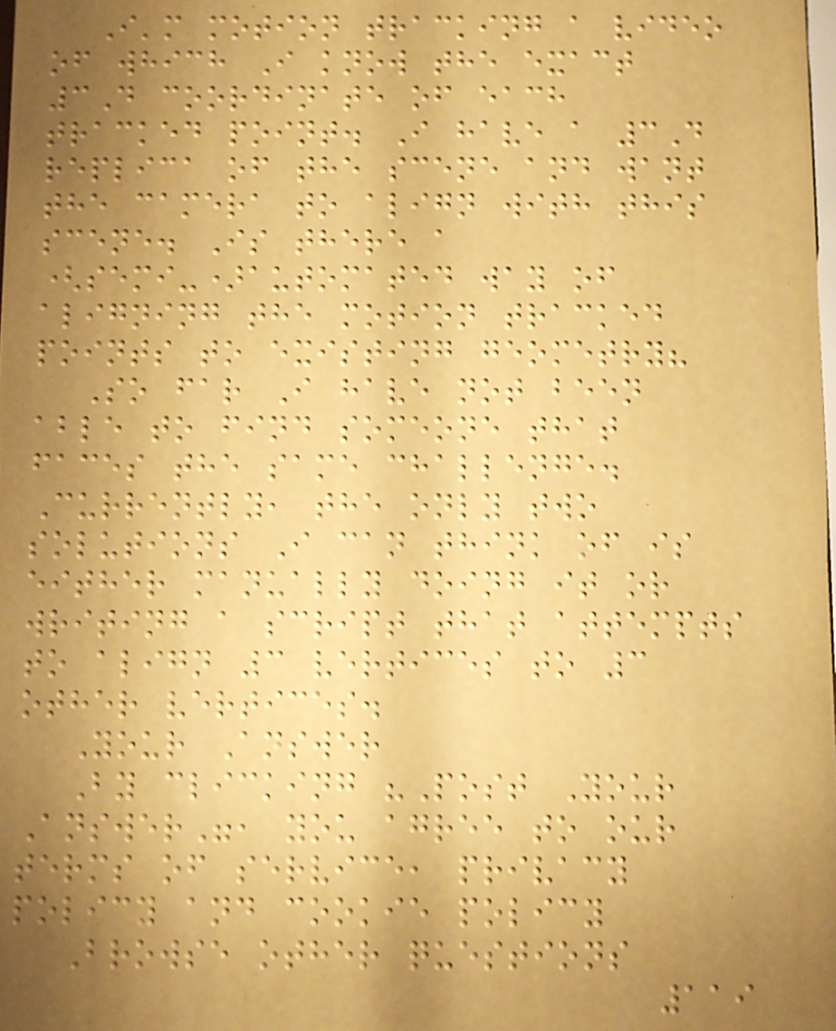I'm motion tracking a video
of which I know the exact
3D coordinate of each
tracked point. I have a 3D
replica of the scene and want
the camera to align with this
scene. Is there a
(semi-)automated way of
aligning the motion tracked
points to existing geometry?
So far I have not been
able to find someone that
faces the same challenge.
Currently, the only two
solutions I can think of is
either manually doing it or
writing a script that attempts
to align 3 vertices to 3
other vertices.
Your Answer
By clicking "Post Your
Answer", you agree to our
terms of service, privacy
policy and cookie policy
Browse other questions
119
